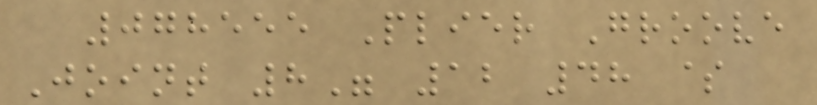078555 Plier Groove
Joint 8" 12 48 $
